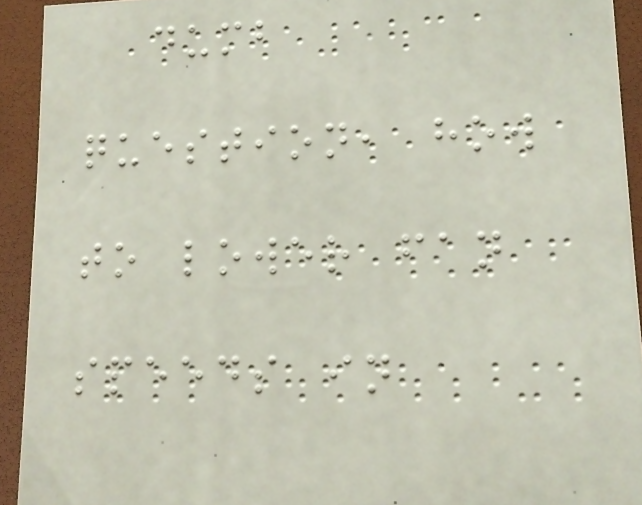dumb
question, how
to lower fan
speeds in
